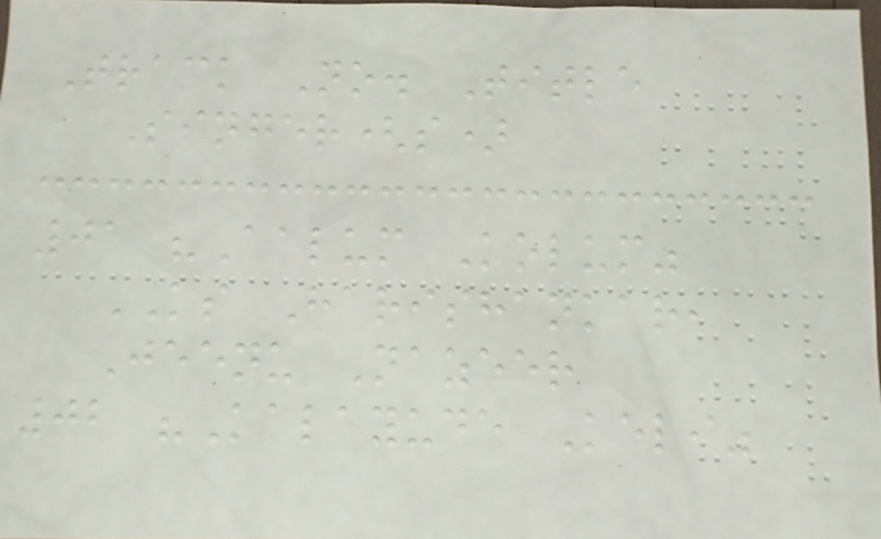Track No. Title
Singer(s)
01 "Aalum Kolum"
KS Harishankar,
Jeenu Nazeer
02 "Kalayude Keli"
